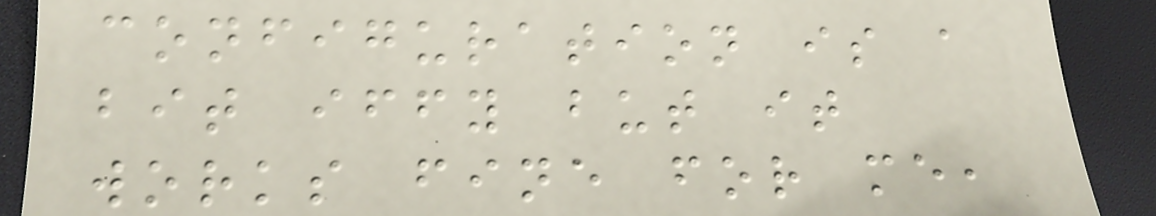configuration is a
bit iffy but it
works fine for me,
